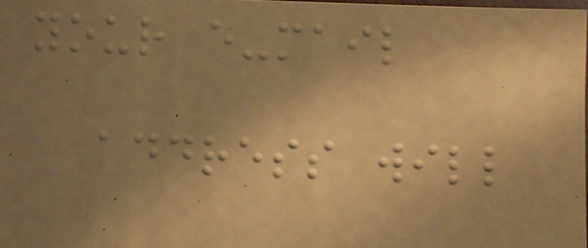your e-mail
address will
